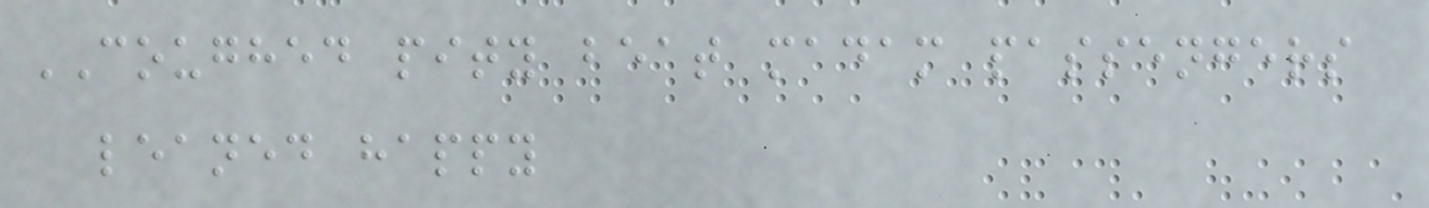COUGHED pity beat madam passengers
leaned happy
